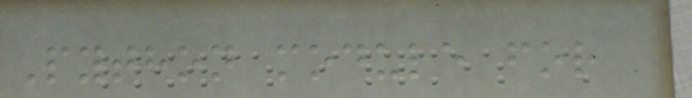Python module for
